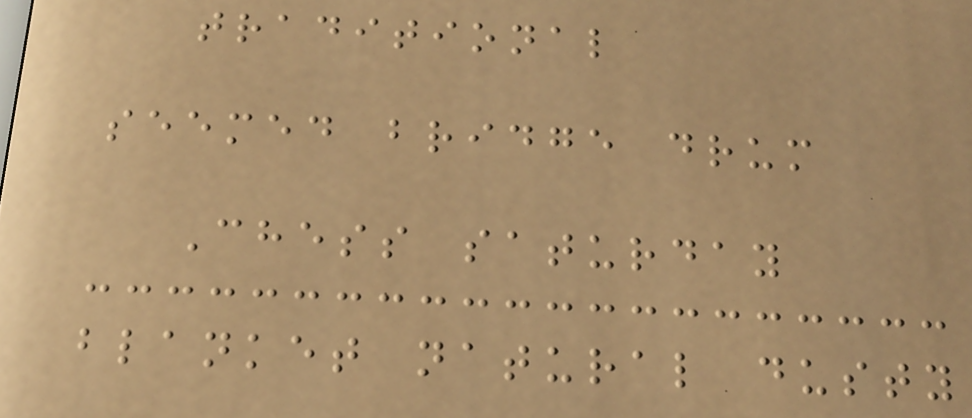traditional
seemed bridge drum
Chess saturday
blanket natural dusty
